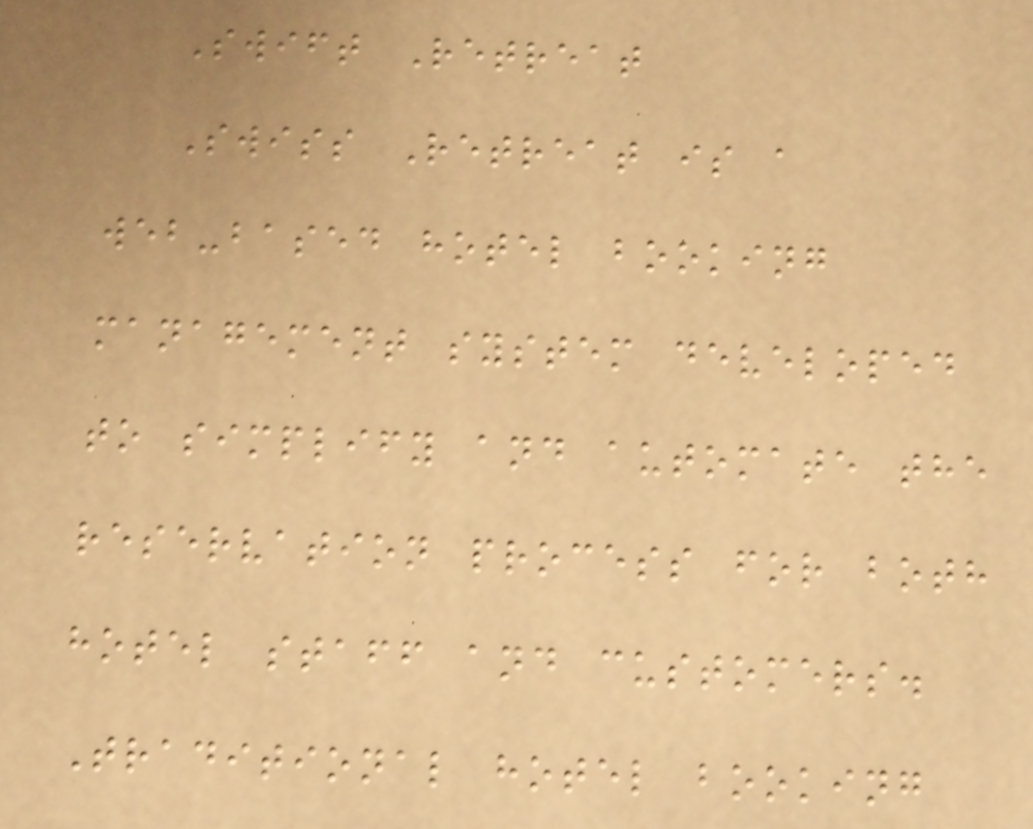Swift Retreat
Swiss Retreat is a
web-based hotel booking
management system developed
to simplify and automate the
reservation process for both
hotel staff and customers.
Traditional hotel booking
